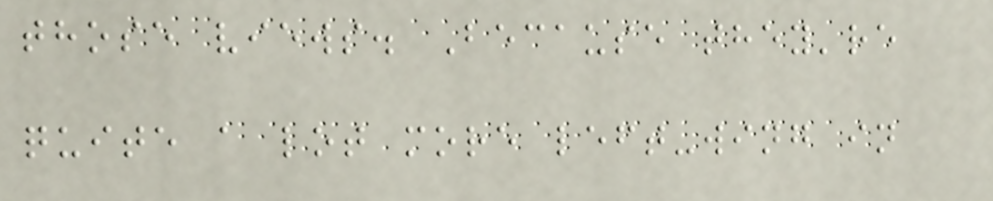those views. Because they're
quite a lot more left-wing in
